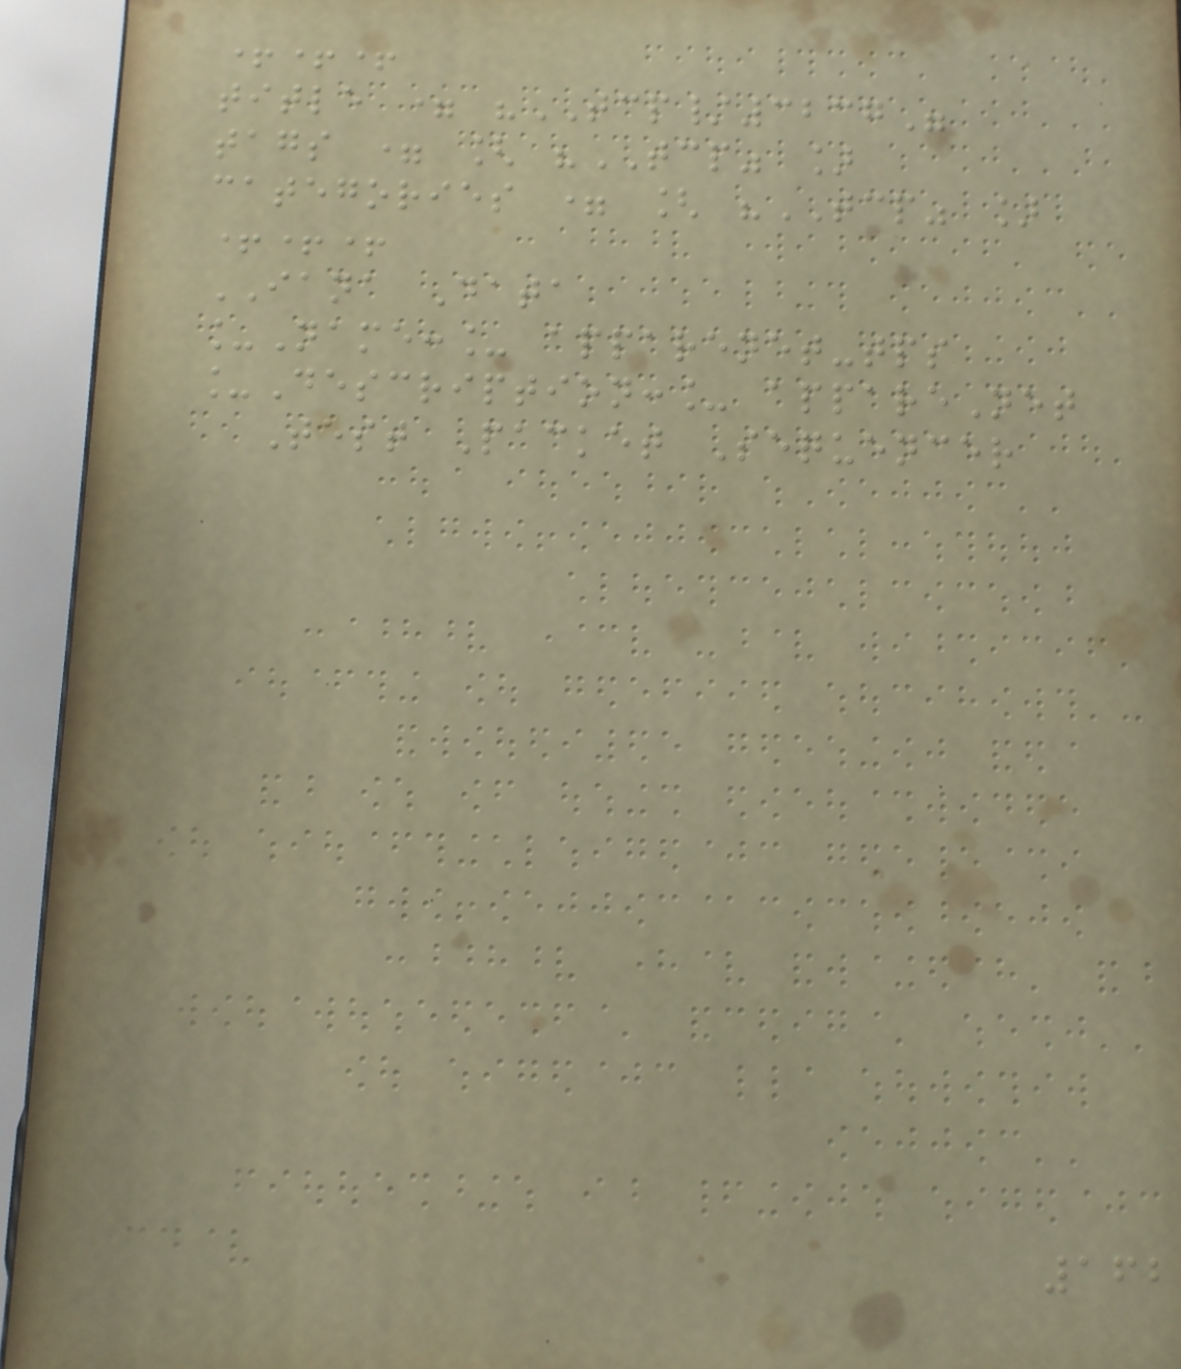+++
title = "TCP/3237"
tags = [ "TCP" ]
categories = [ "TCP" ]
+++
IANA Data
_Name:_ apparenet-tps
_Description:_ appareNet
Test Packet Sequencer
162
